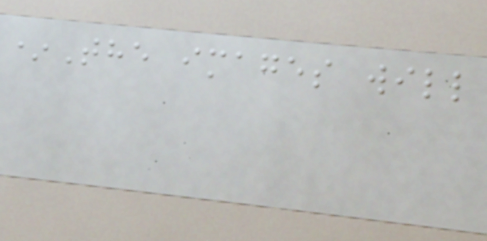*The images will
